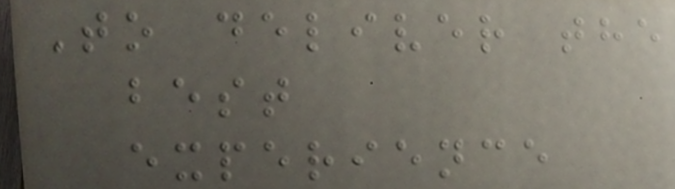To deliver the
best
experience
